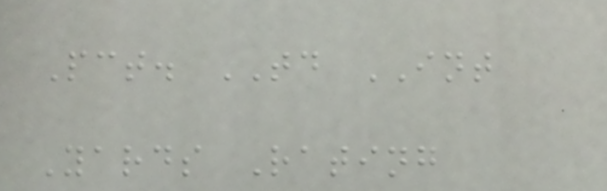Pct. TD INT
Yards Rating
